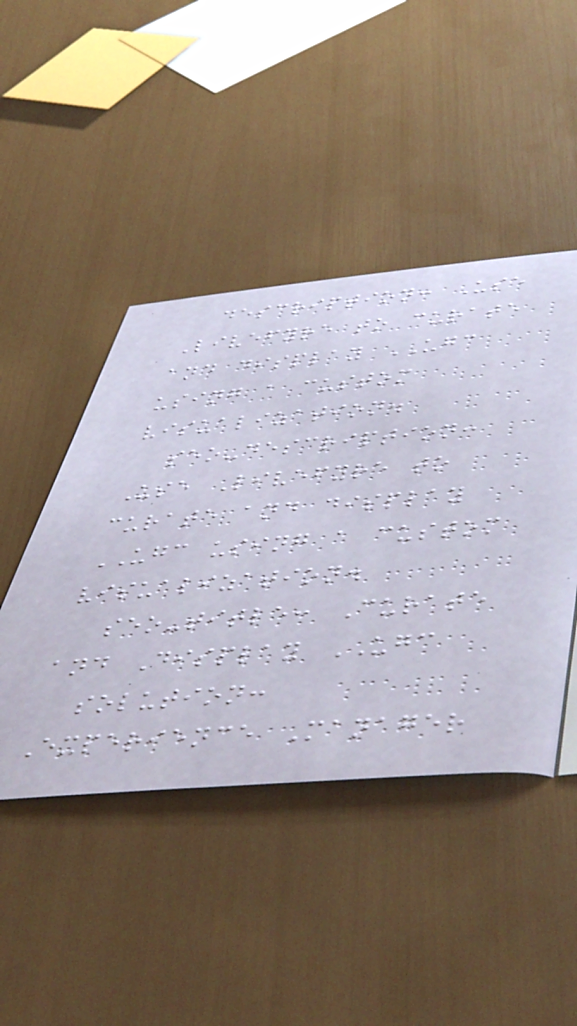description: Use
Livefyre to curate
and display UGC
using a custom
visualization.
seo-description:
Use Livefyre to
curate and display
UGC using a custom
visualization.
seo-title: Curate
and Display UGC
solution:
Experience Manager
